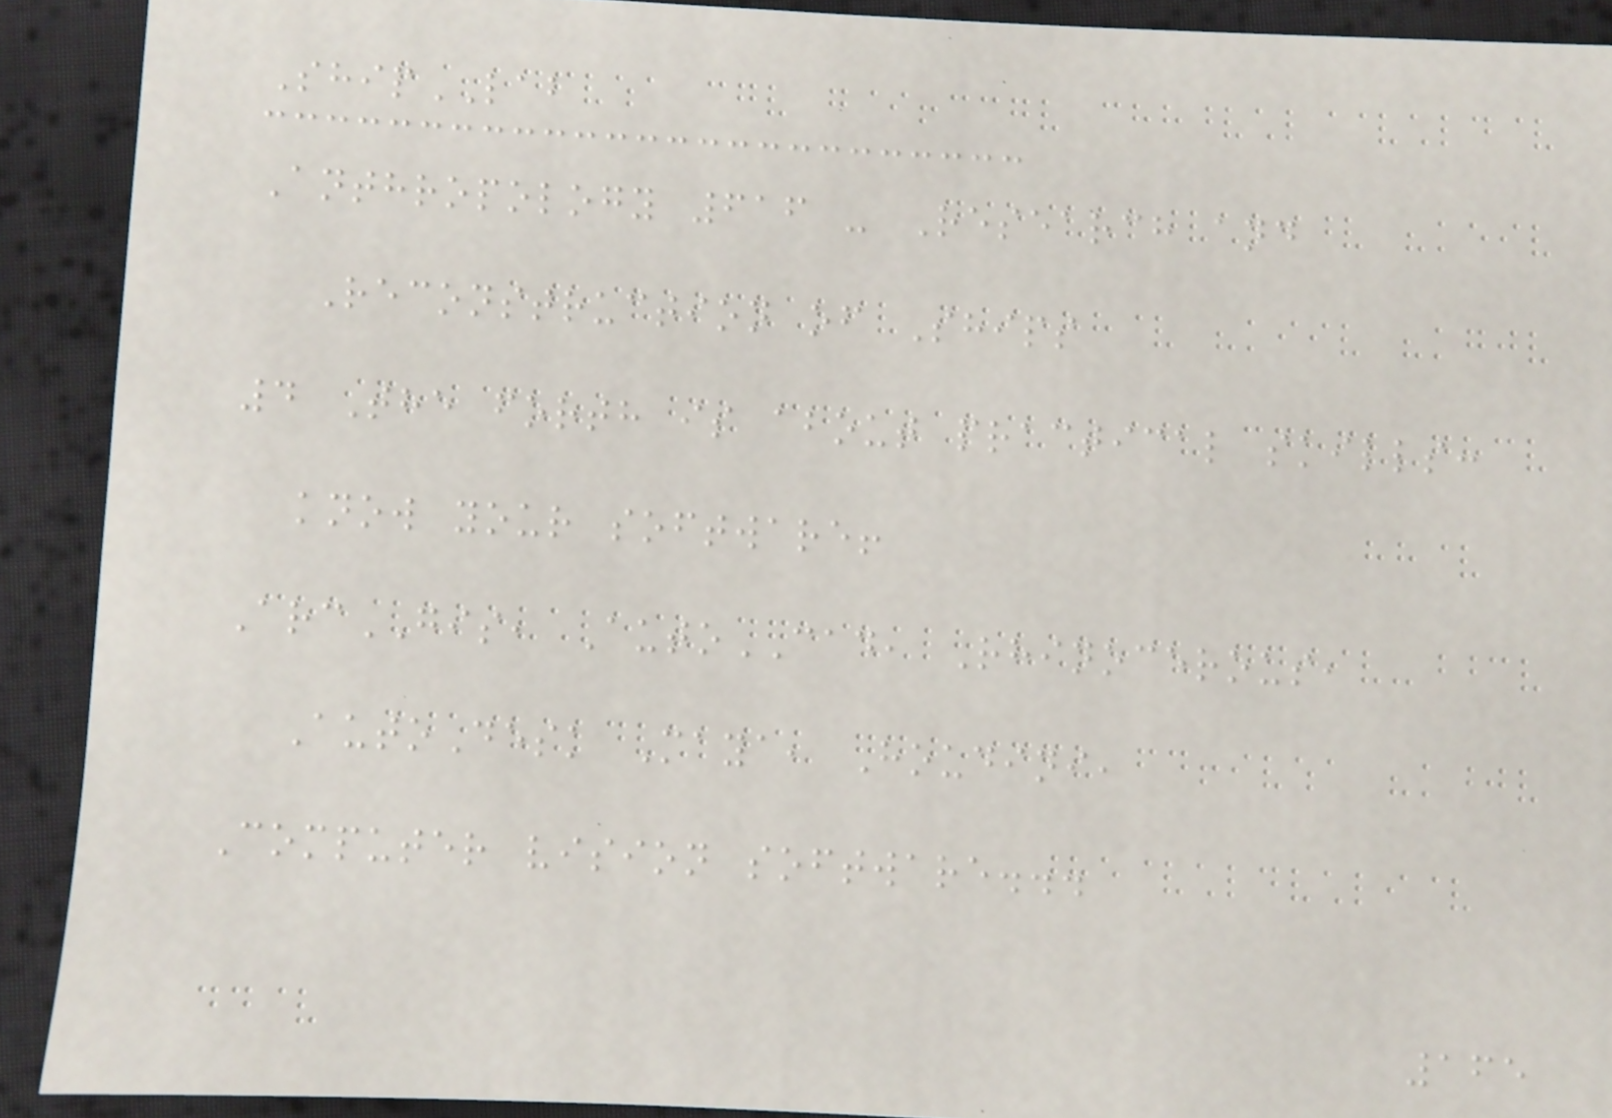ShipLAB
Anthropology 616 - Research and
Reconstruction of Ships
4 The forth is about practical skills:
know your software!
ArcGIS, AutoCAD, Rhinocerous,
AutoDesk Maya, Houdini,
Computer vision software...
165
